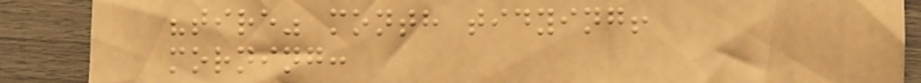"tire" month tidying!
morning:
